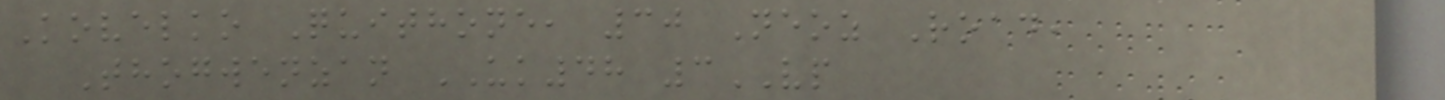Kovelko Quithone, 30 Neoz Road,
Thogwenzan UK48 3VP
